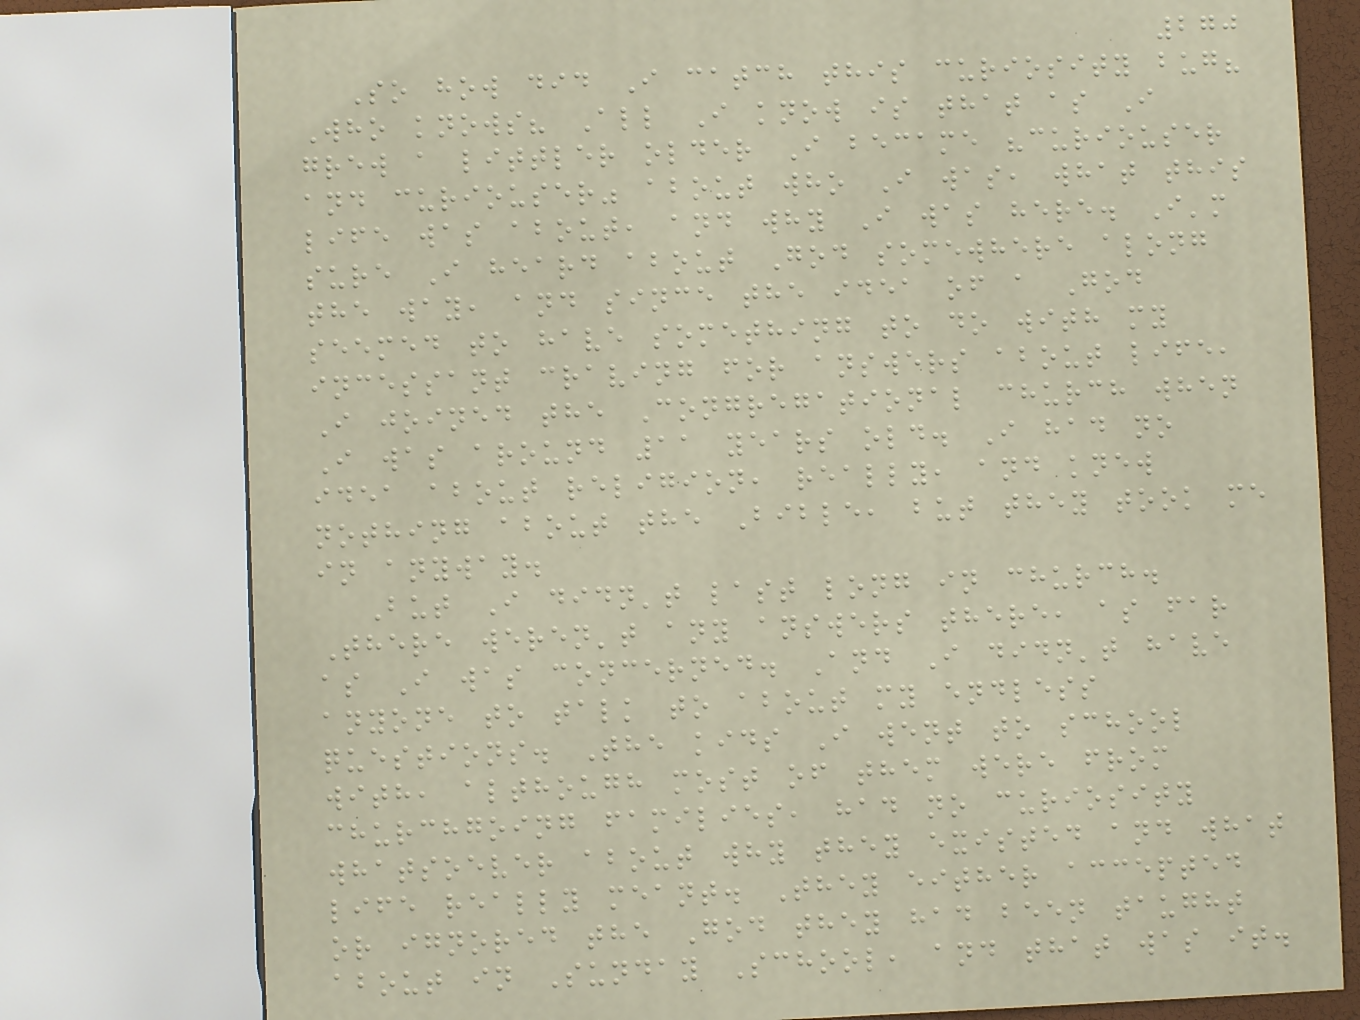270
So how did I catch this curiosity bug?
Who knows? All I know is that as I
grew a littler older I became "curiouser
and curiouser" about who I was, what this
life was about, and why I was here. I'm
sure I heard about God somewhere along
the way, and since the idea of a God
seemed to have something to do with my
incessant craving for answers about life,
I joined the Congregational church when
I was around 11 years old. I had no
idea about religion, really, and knew
nothing about the Bible, but they took me
in anyway.
But I didn't last long in church.
There weren't any answers there, as far
as I was concerned. And I didn't have
anyone to talk to about my endless
questions. The kids I went to school
with, although most of them were from
churchgoing families, had no curiosity
whatsoever about why they existed and what
life really meant. They either accepted
or ignored the God they had been taught
about in Sunday School, and that was it.
